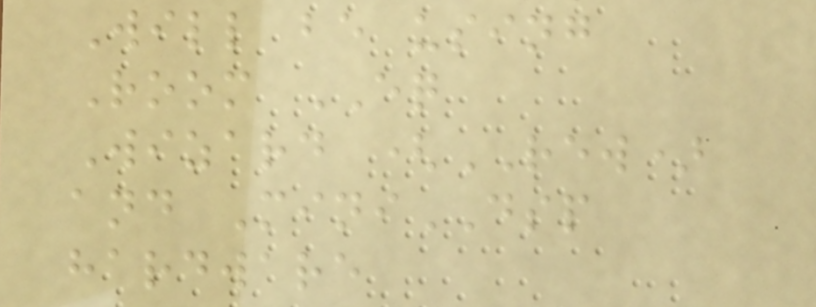Will be using
Room EQ
Wizard (REW)
and MiniDSP
hardware
